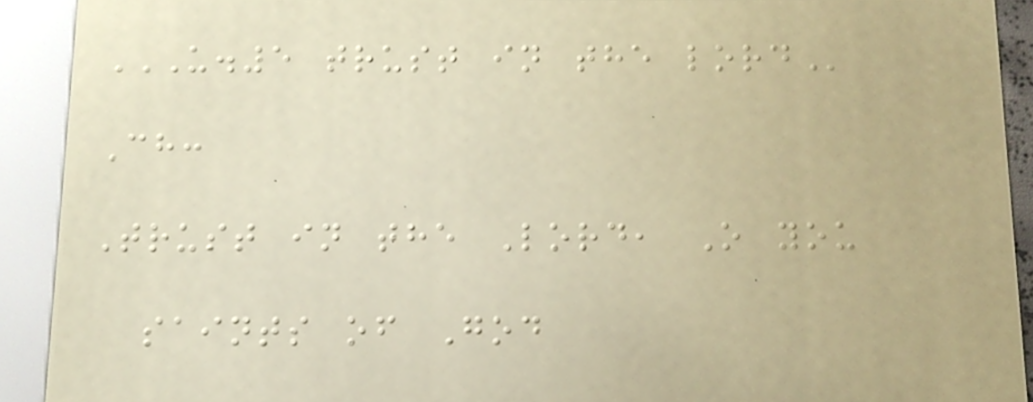U.5 TRUST IN THE LORD
Ch:
Trust in the Lord, O you
saints of God
